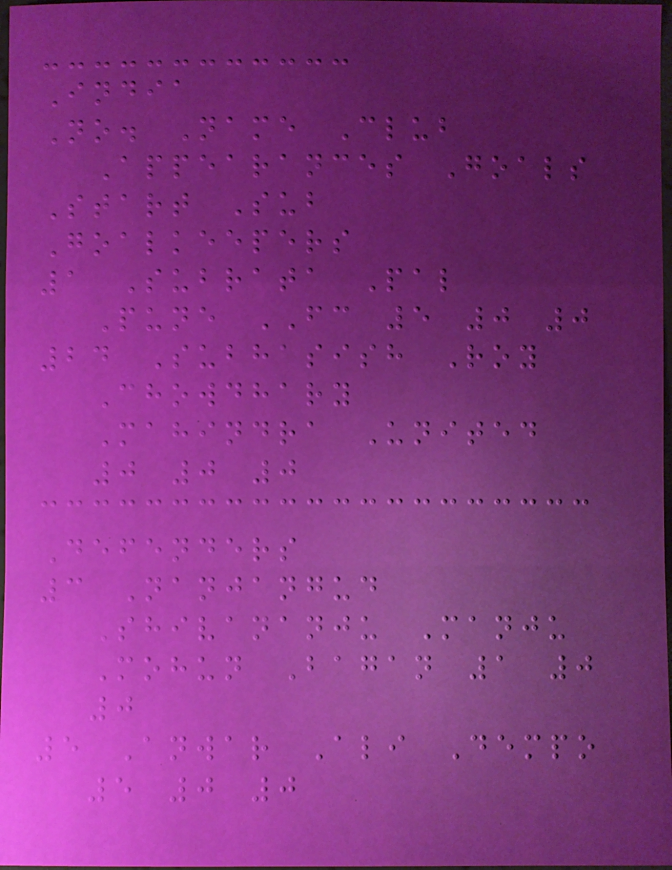India
No. Name Club
Appearances Goals
Start Sub
Goalkeepers
1 Subrata Pal
Pune FC 5 0 0
24 Subhasish Roy
Chowdhary
Mahindra United
0 0 0
Defenders
3 Nanjangud
Shivananju Manju
Mohun Bagan 1 0
0
5 Anwar Ali Dempo
5 0 0
